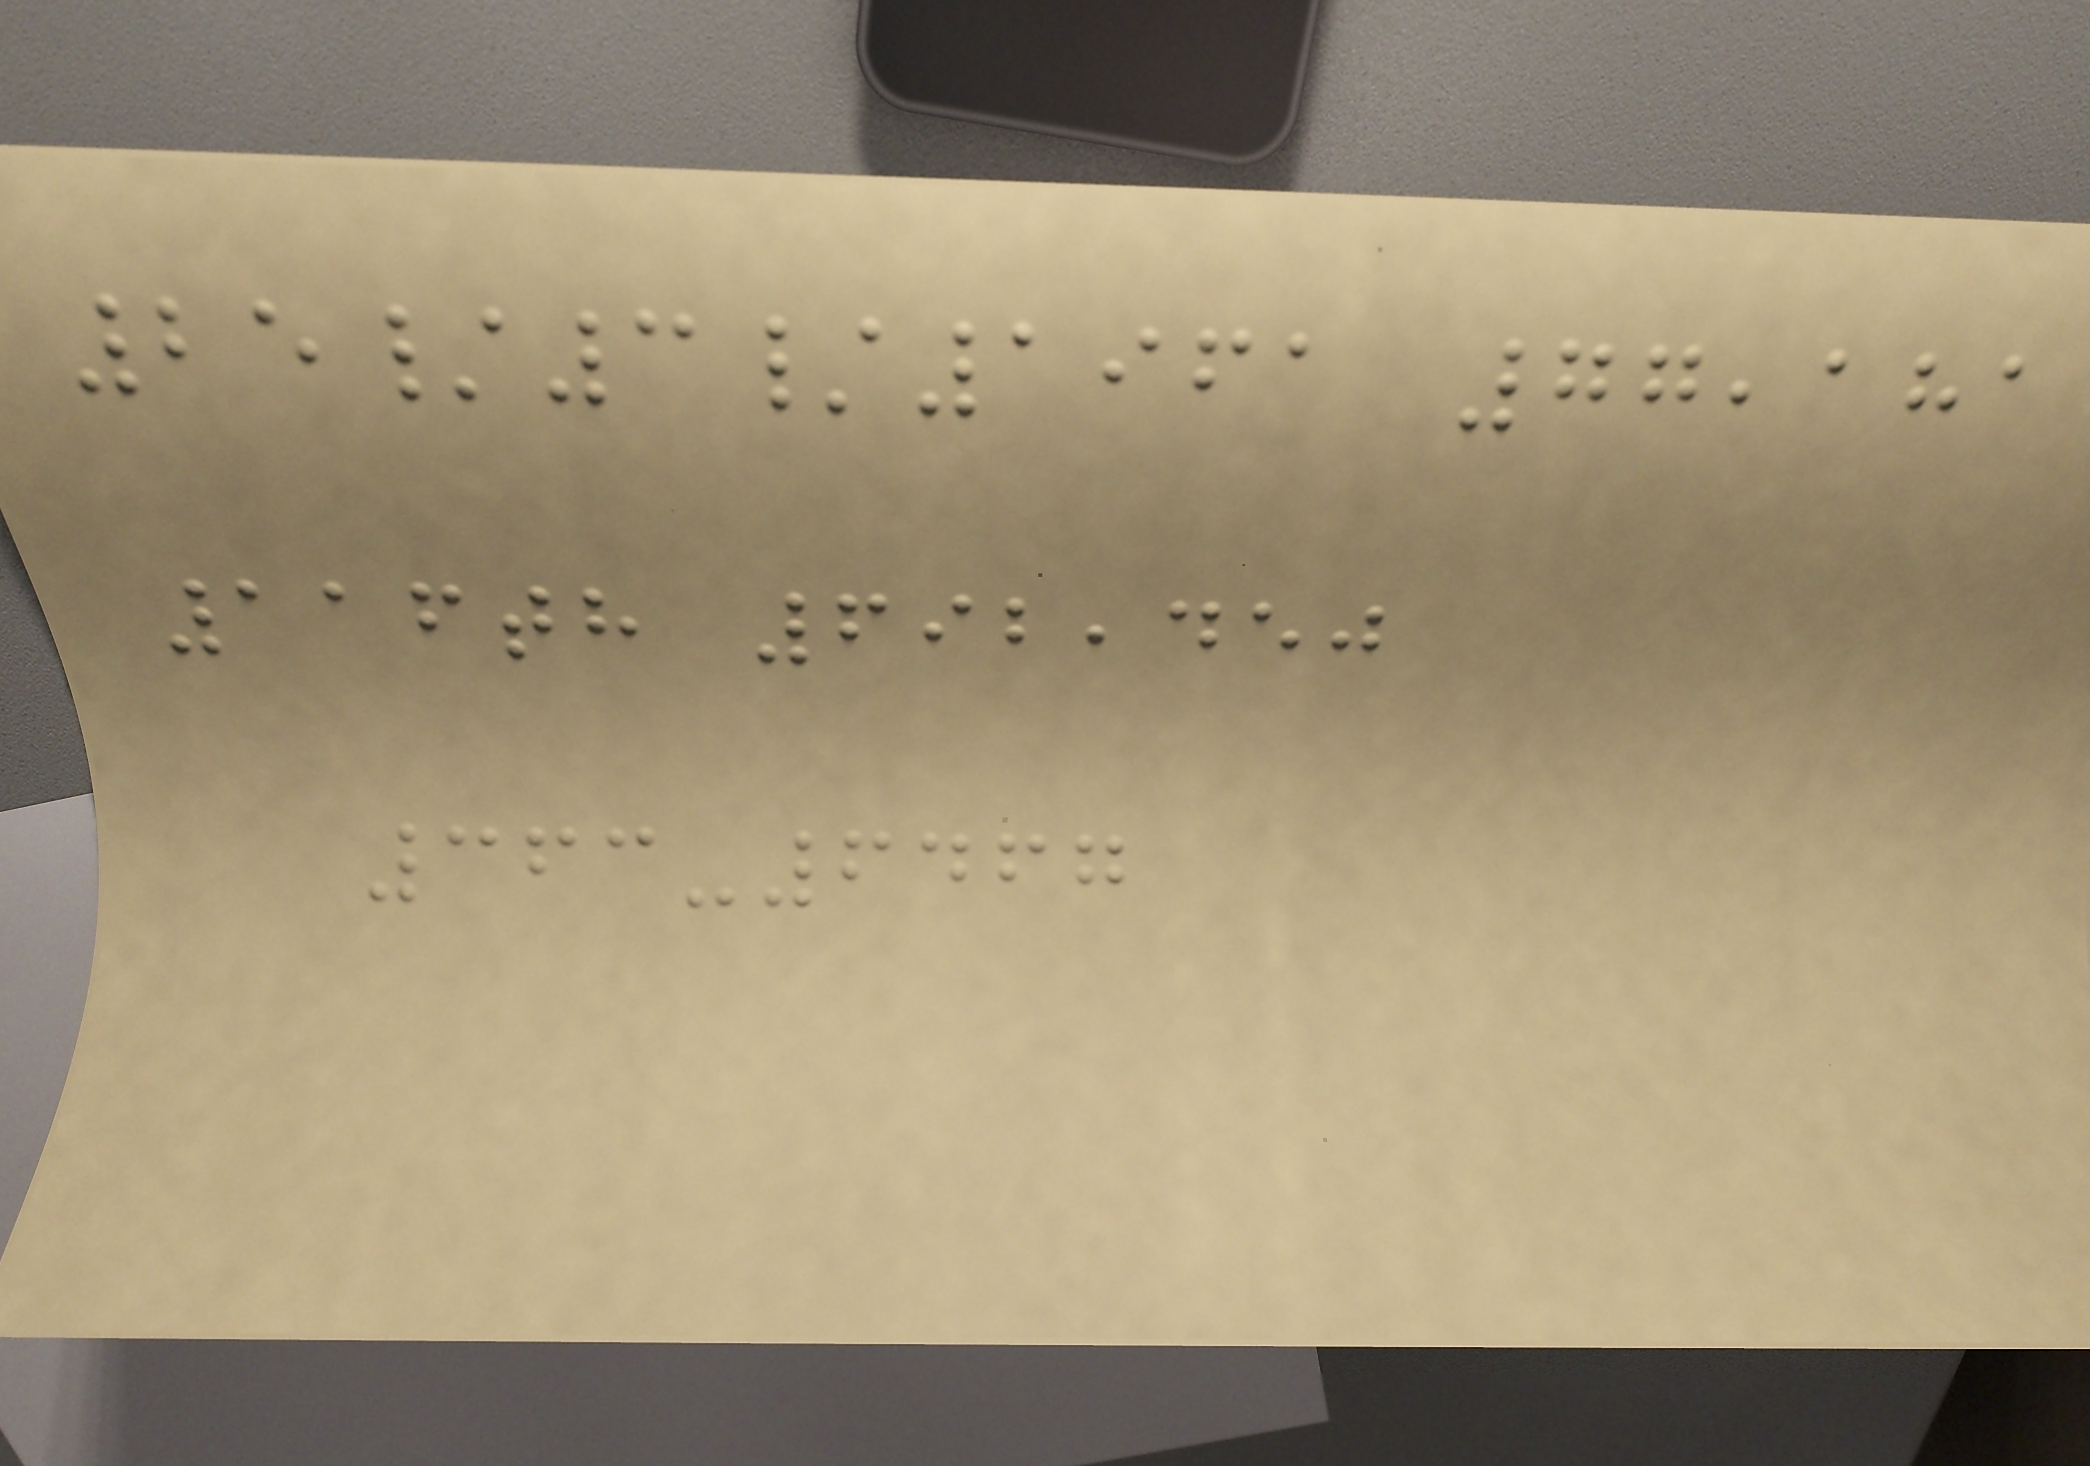25/3/1961 77,181
116th 692,450
363-6467
